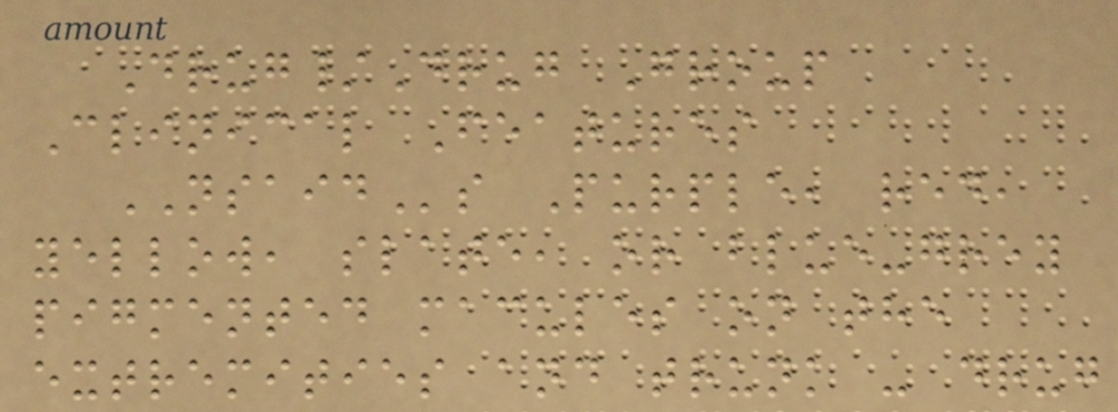Drug/Drug Group
Clinical Features
NSAIDs Purple, red,
yellow, slate, or blue-grey
pigmented macules on the
extremities and trunk - drug
